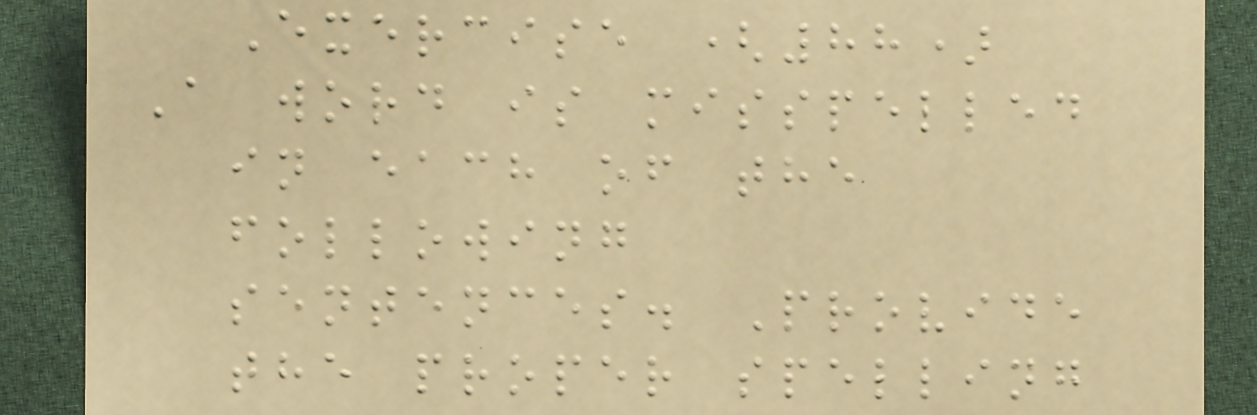Exercise (88)
A word is misspelled
in each of the
following
sentences. Provide
the proper spelling
